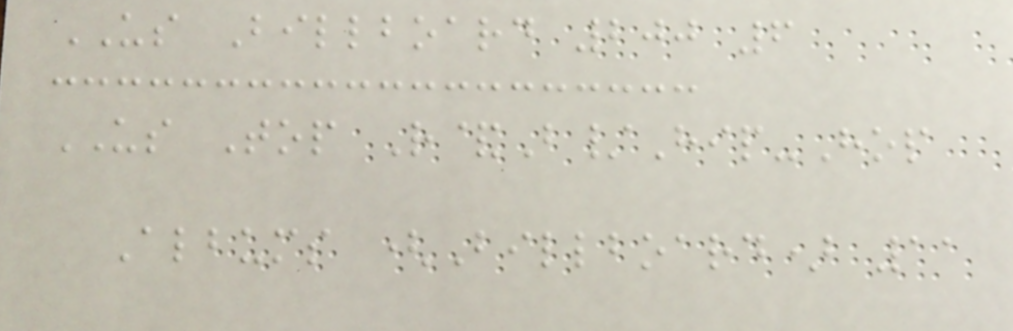US Billboard 200 6
US Top R&B/Hip-Hop
Albums (Billboard) 11
